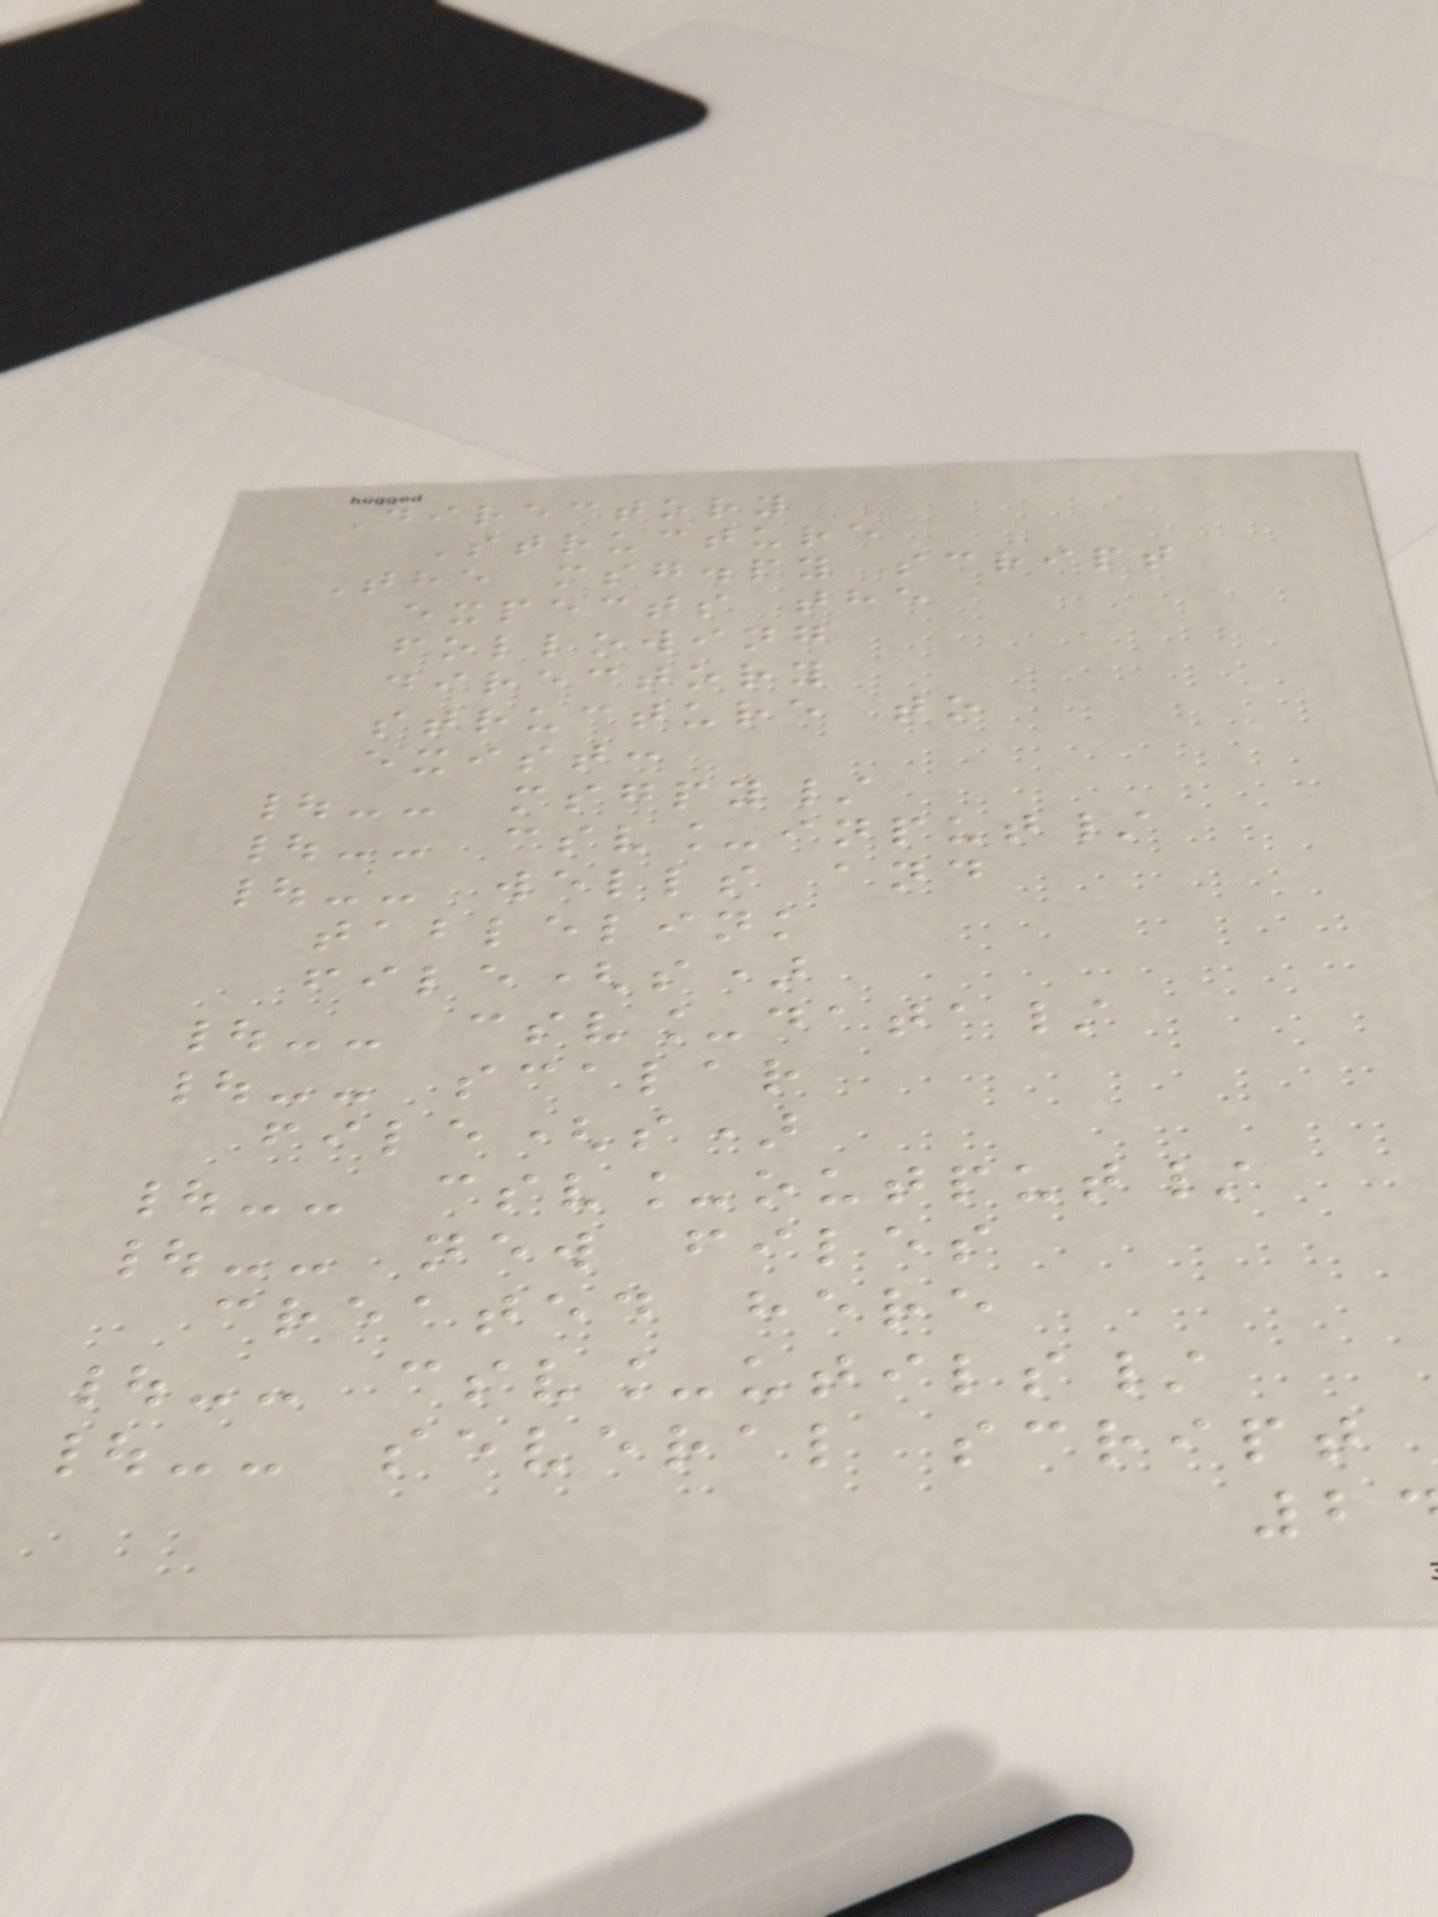Directory
Structure
The msg.py script
expects the
following
directory
structure to
exist:
|-- msgpy/
|-- csv_input/
|-- wells and
tablelink
file(s)
|-- csv_data/
|-- scalar
file(s)
|-- csv_output/
|-- new files
created here
|-- csv_utils/
|-- several script
